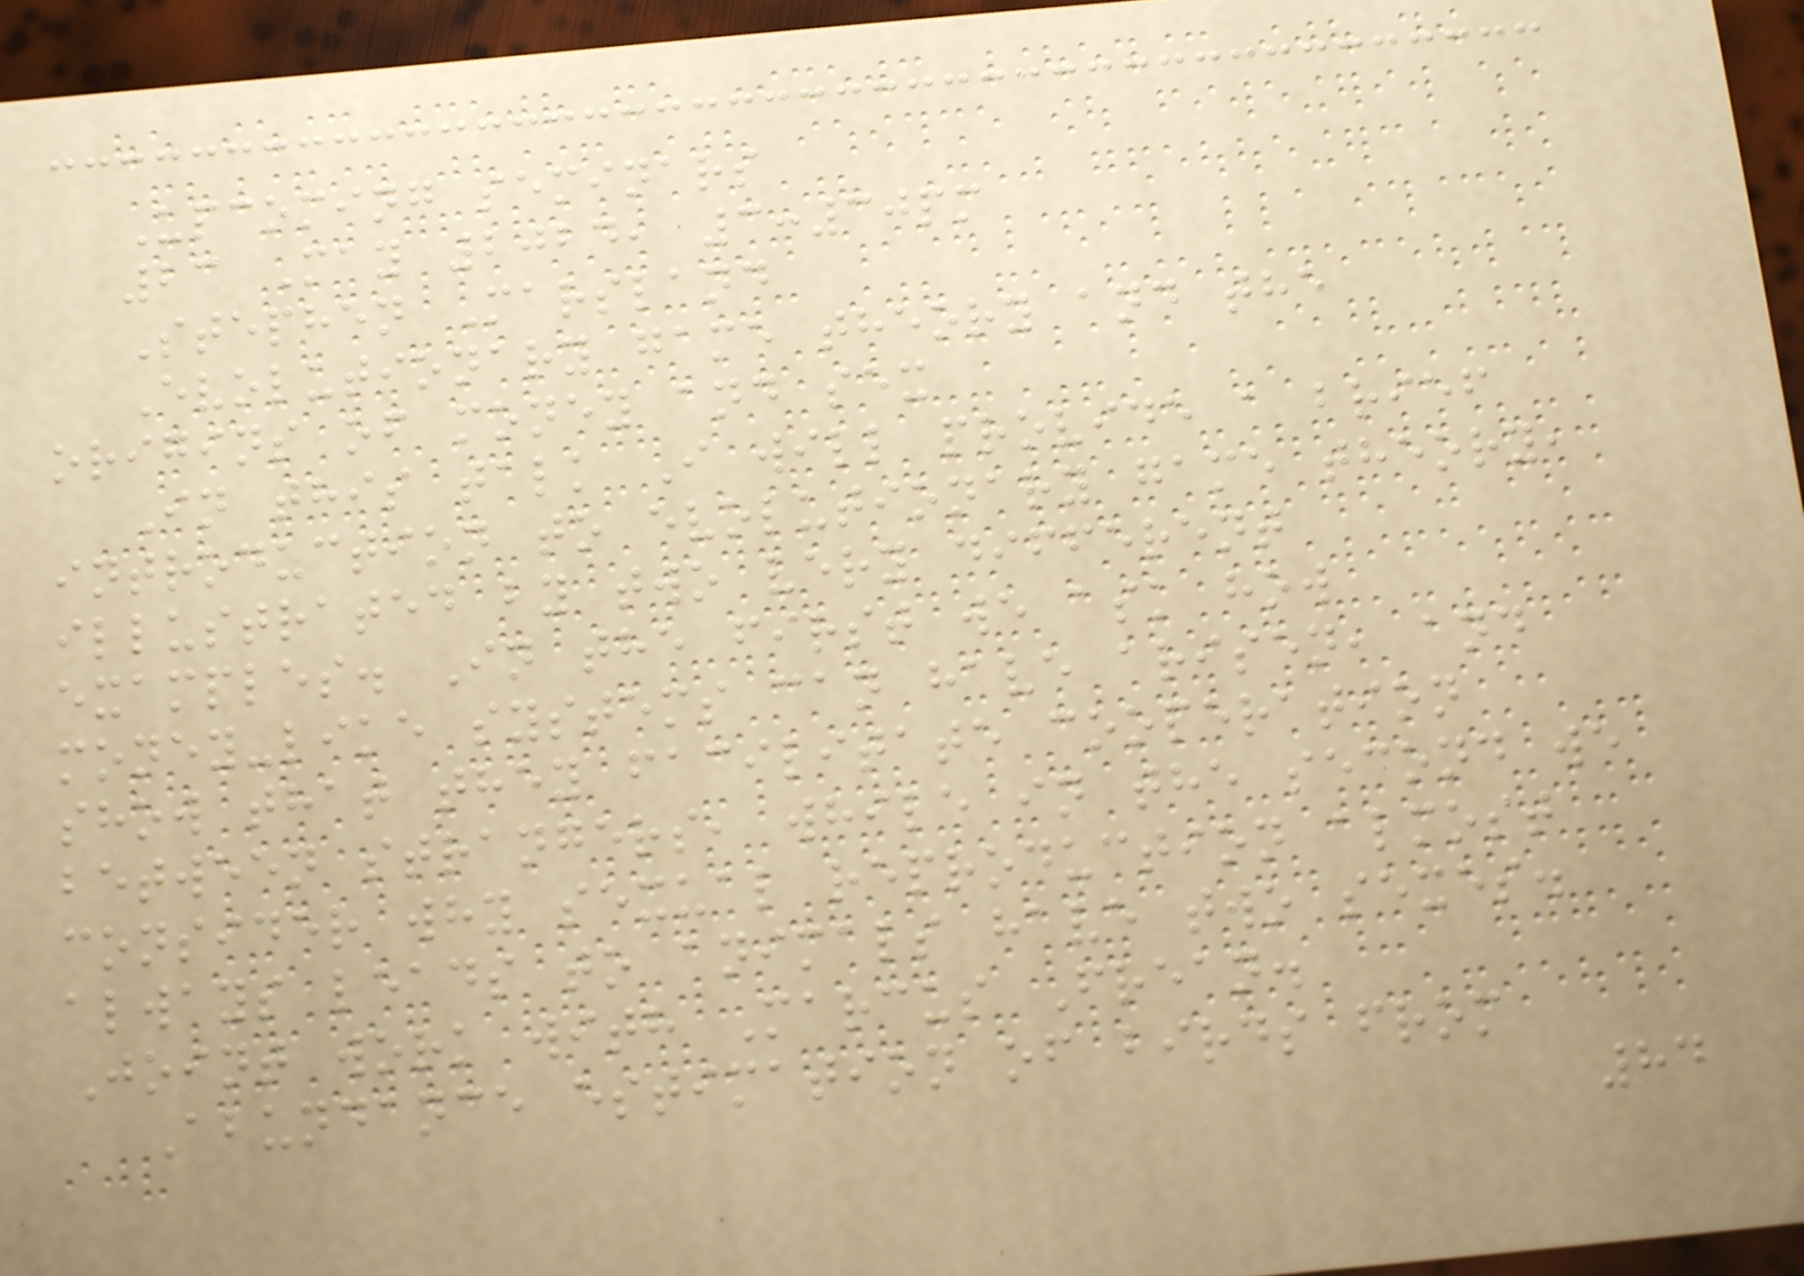Upcoming seminars
23 May 2024, 3:30pm
Stephen Marsland
Evolutionary game theory and the
origins of money and sex
In this talk I will provide a brief
introduction to evolutionary game theory,
illustrated by two very different
examples. In the first we ask how
money-like systems can have arisen, and
show that they facilitate cooperation
between strangers, while in the second we
consider why sexual reproduction almost
always leads to animals have two sexes.
Joint work with Marcus Frean.
Abundance estimation of birds from
84
